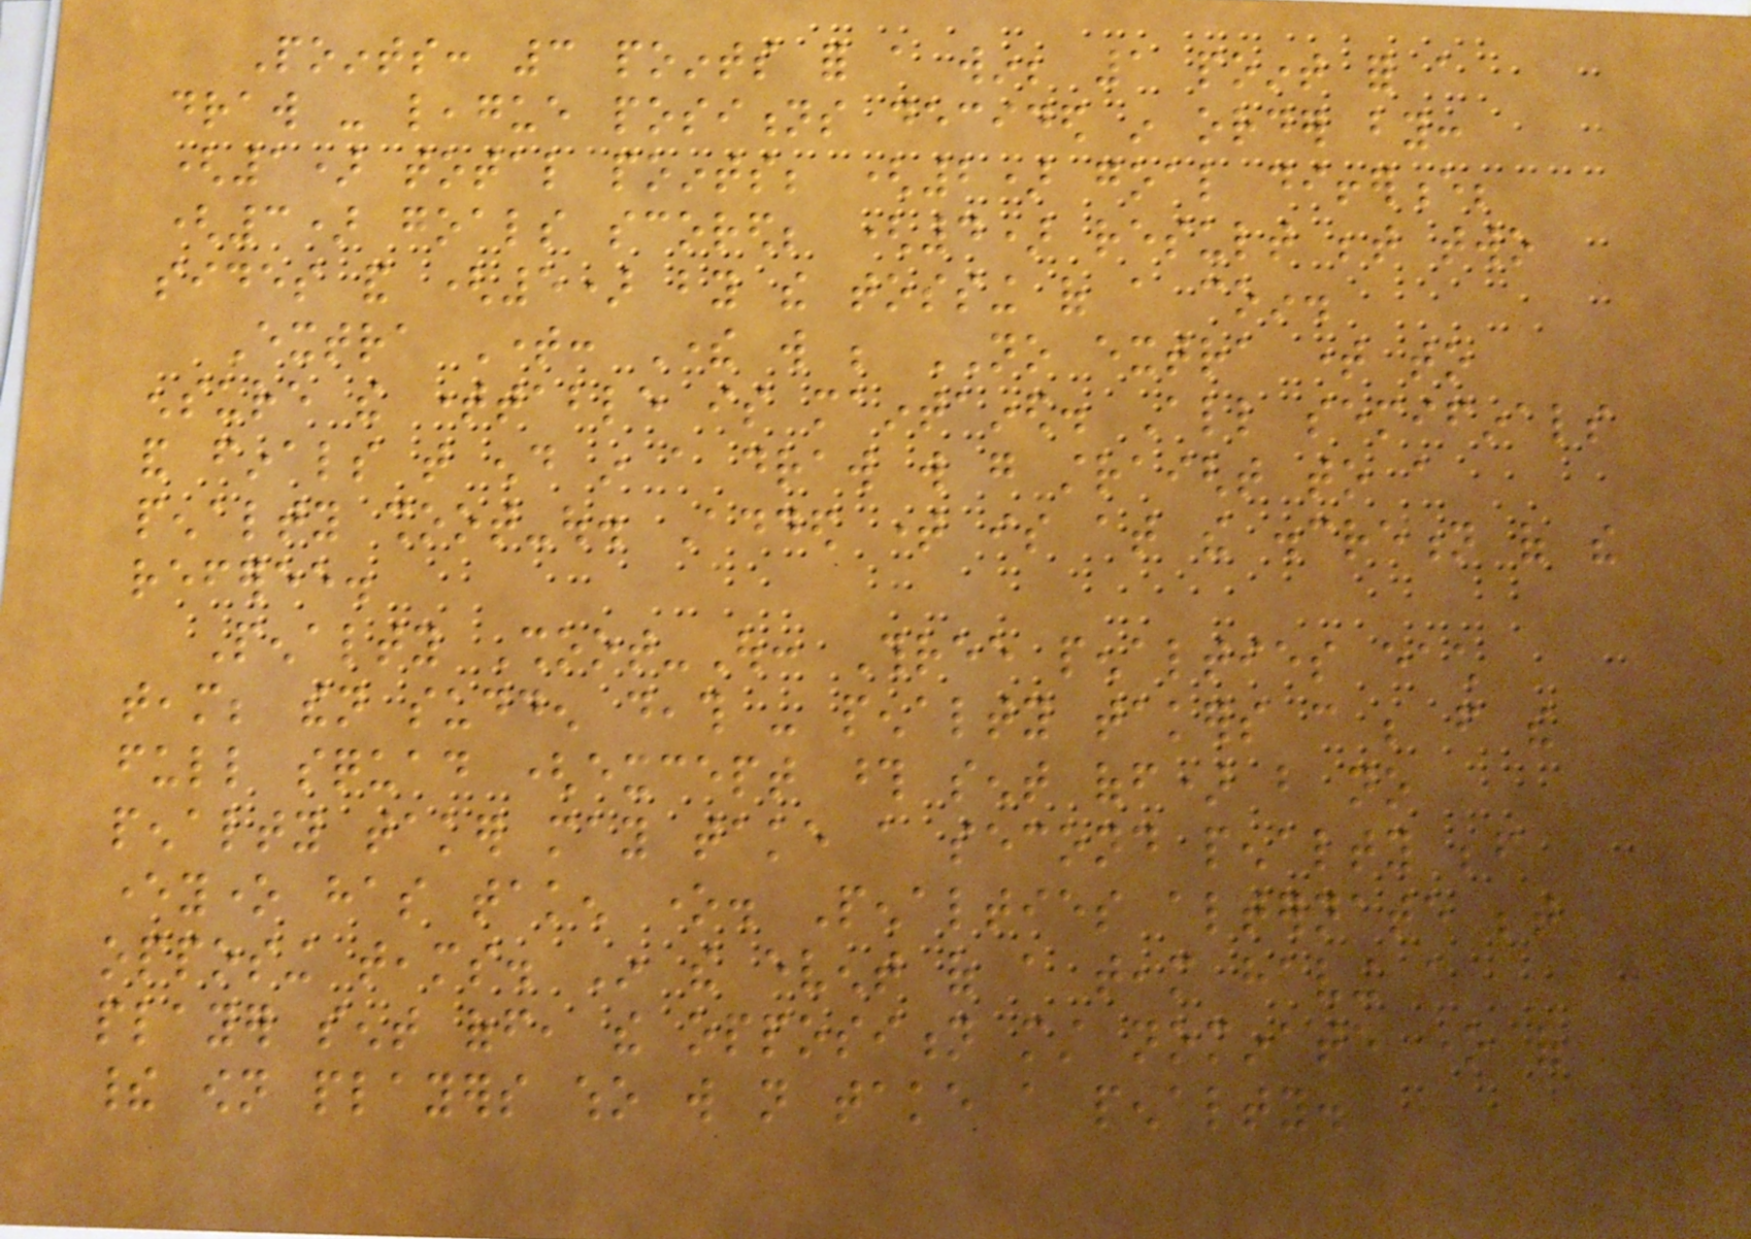Points: 3 points for a win; 1 point for a
draw - league positions decided in order by:
(1) total points; (2) goal difference;
(3) goals scored; (4) result between two
sides and (5) by the tossing of a coin.
Extra Time: There will be NO extra time to
ensure the timetable is maintained. All semifinals
and finals that end in a draw will go straight to a
penalty shoot-out. Added time is at the discretion of the
referee.
Penalty Shoot-Out: Three penalties each
team; then sudden death - penalty takers can be from the
full squad (except those sent off) but no
penalty taker may take a second penalty before
everyone has taken one. Penalties alternate between
opposing teams. In the event of a team having a
player sent off, the opposition must nominate one of
their own players who will not take a penalty.
